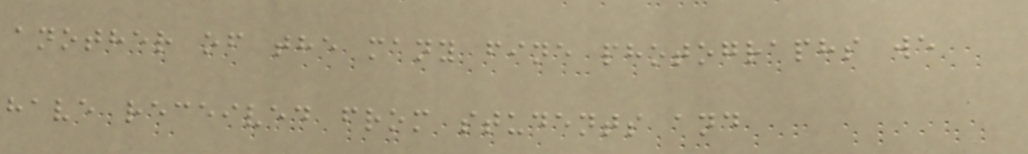another of the many fine photographs we
have received from students and
